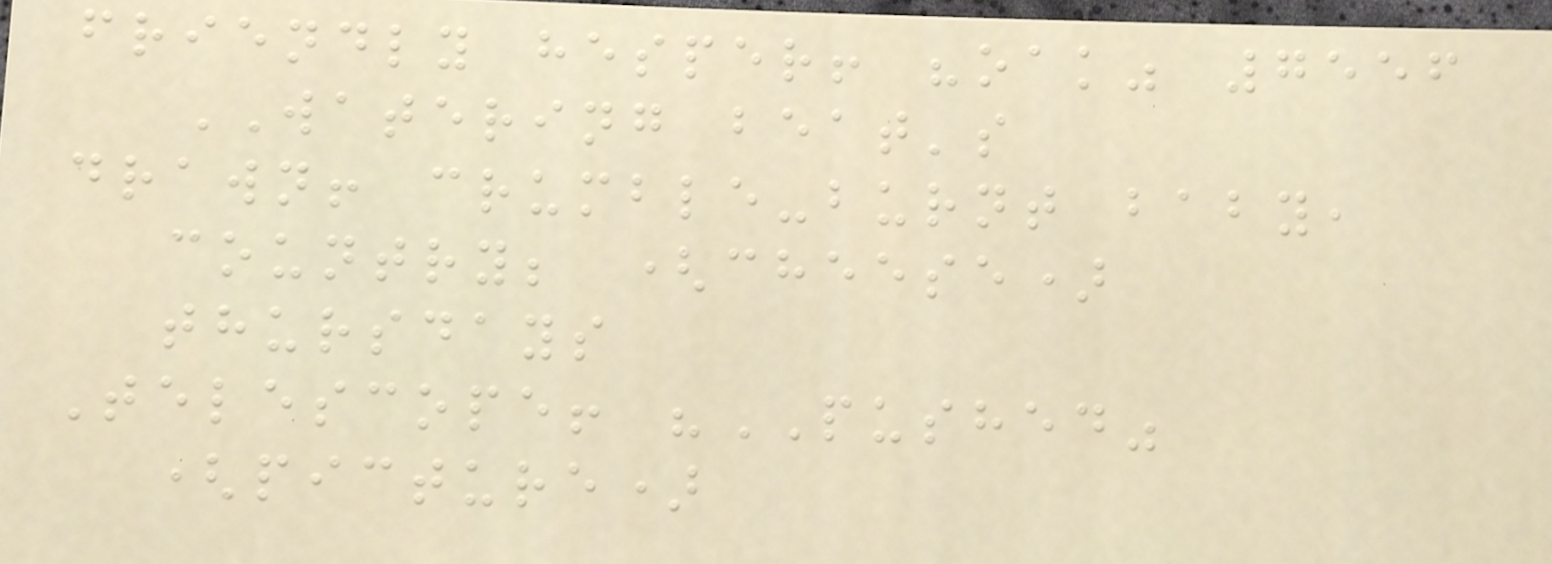friendly hesper! "oak" 7556
WATERING beat's
drawn! crumble-burnt baby,
country; (cheese)
thursdays
Telescope! "PUSHED"
(picture)
